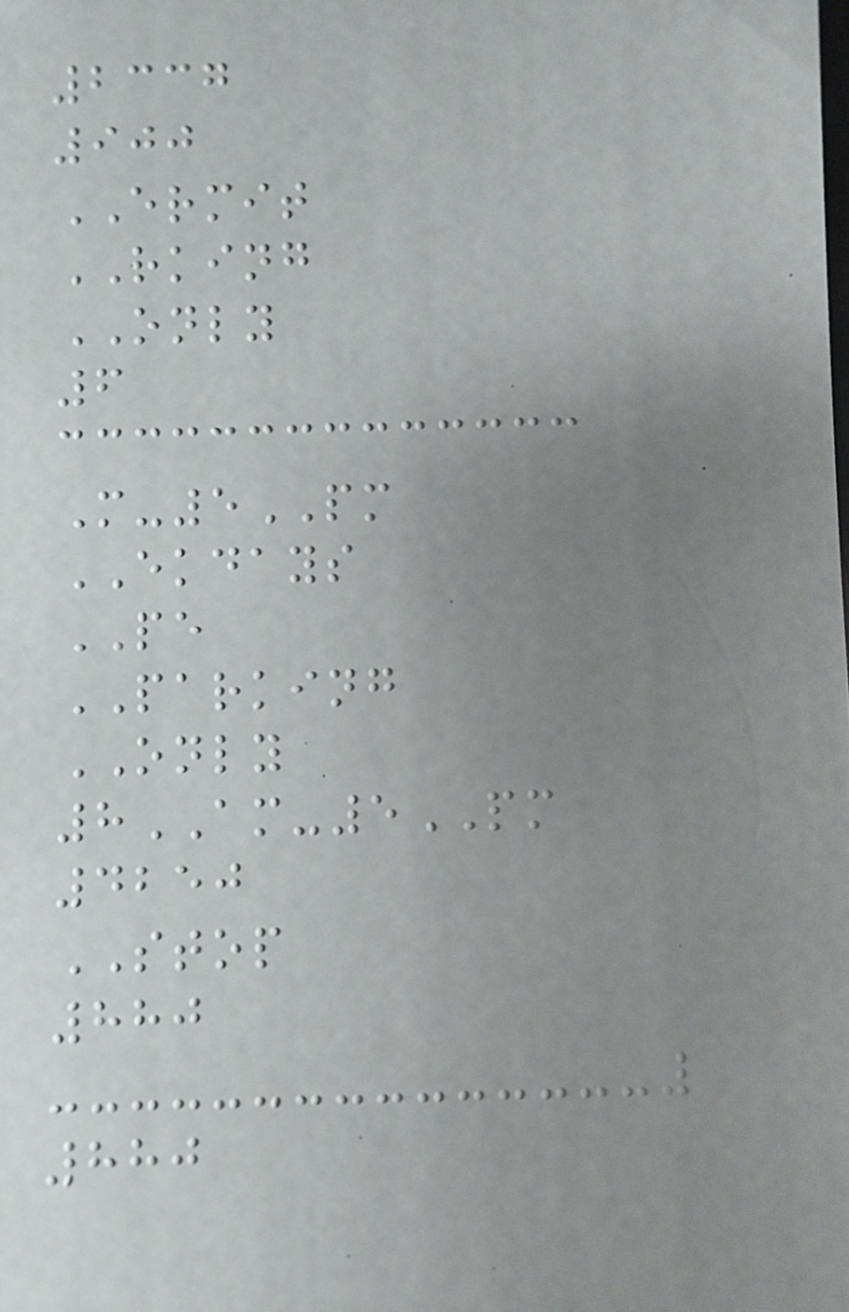2337
900
ERMIT
RKING
ONLY
6
M-5PM
EKDAYS
PE
PARKING
ONLY
8AM-5PM
4250
STOP
880
880
